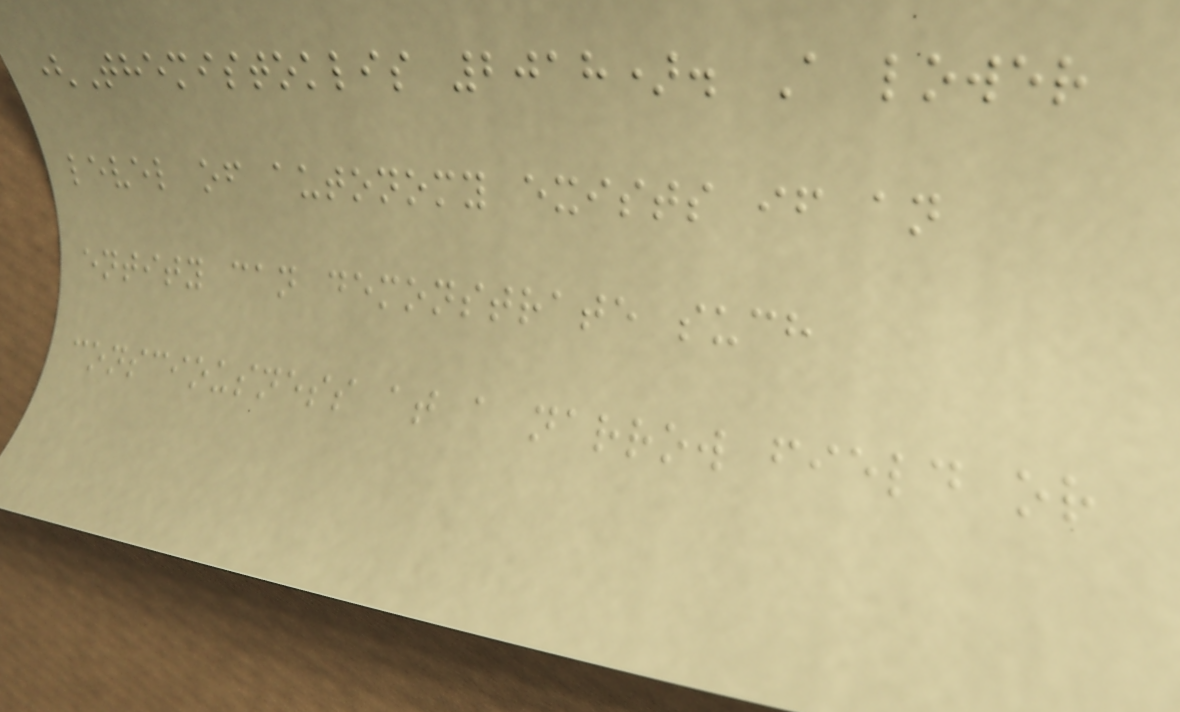(Themistoklis 2018). A lower
level of autonomy exists if an
entity can demonstrate such
consciousness at a narrow field or
